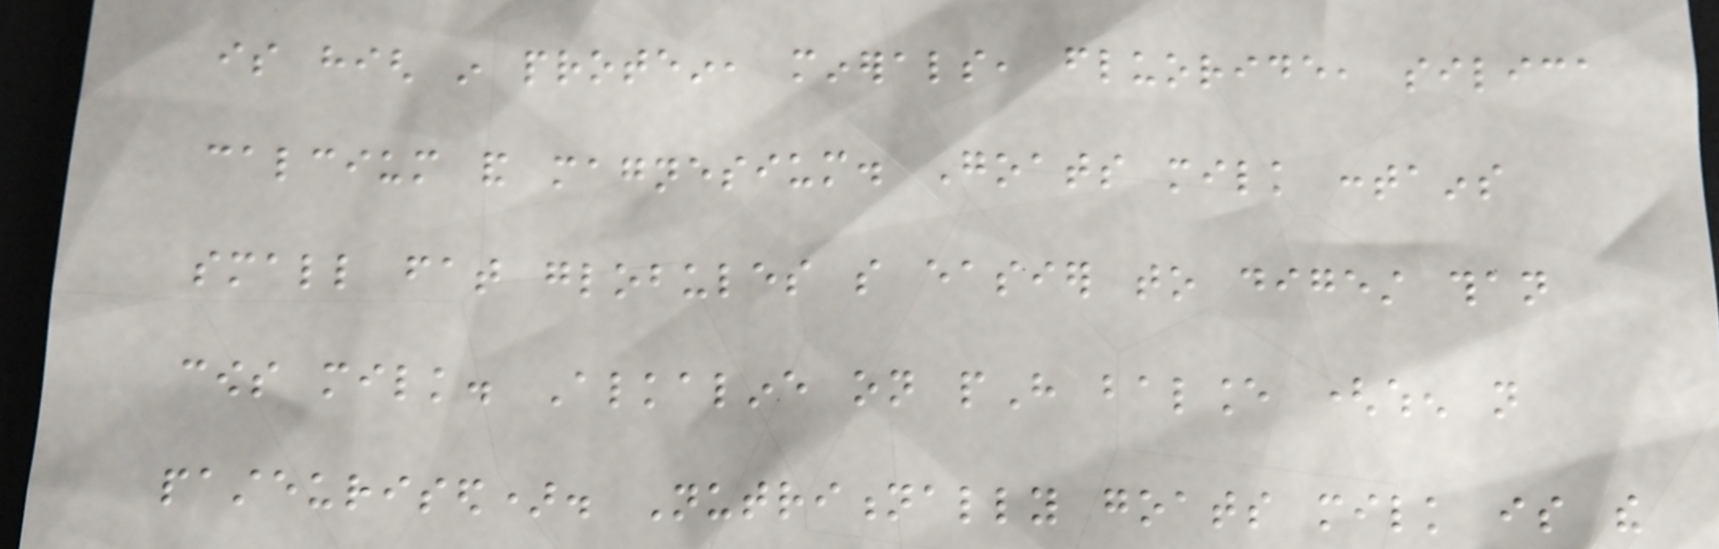is high in protein, minerals, fluoride, silica
calcium and magnesium. Goats milk contains
small fat globules so easier to digest than
cows milk. Alkaline on pH balance (when not
pasteurised). Nutritionally goats milk is the
